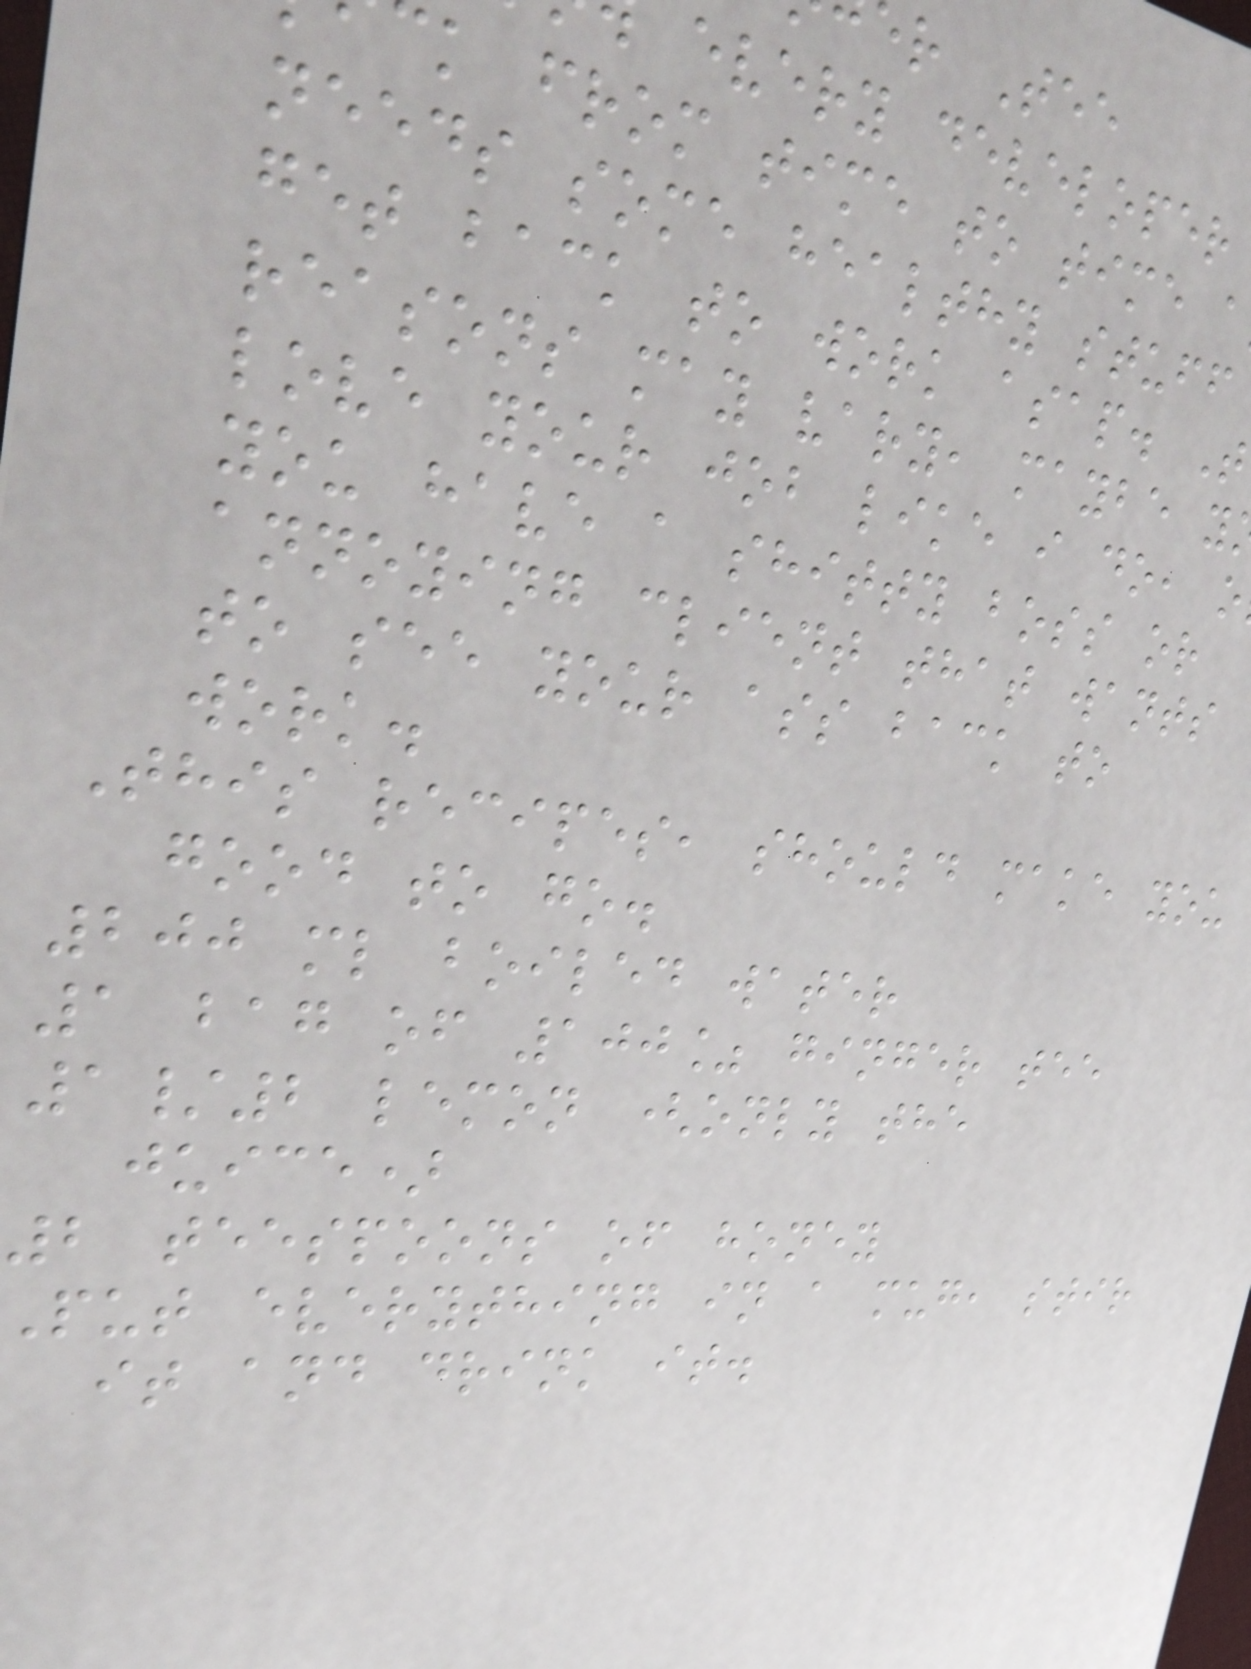er Tee
every developer
k from time to time a
needs some healthy stuff
get back to work asap. T
reasons may vary, maybe y
love your job like i do, o
you have a shitty boss or
annoying client that wants
to see your ass back to
work.
This recipes, should make you
good to go.
200 ml boiled water
1 bag of 100% ginger tee
1/2 lemon (only the
juice)
2 teespoons of honey
put everything in a mug, stir
it and drink it.
